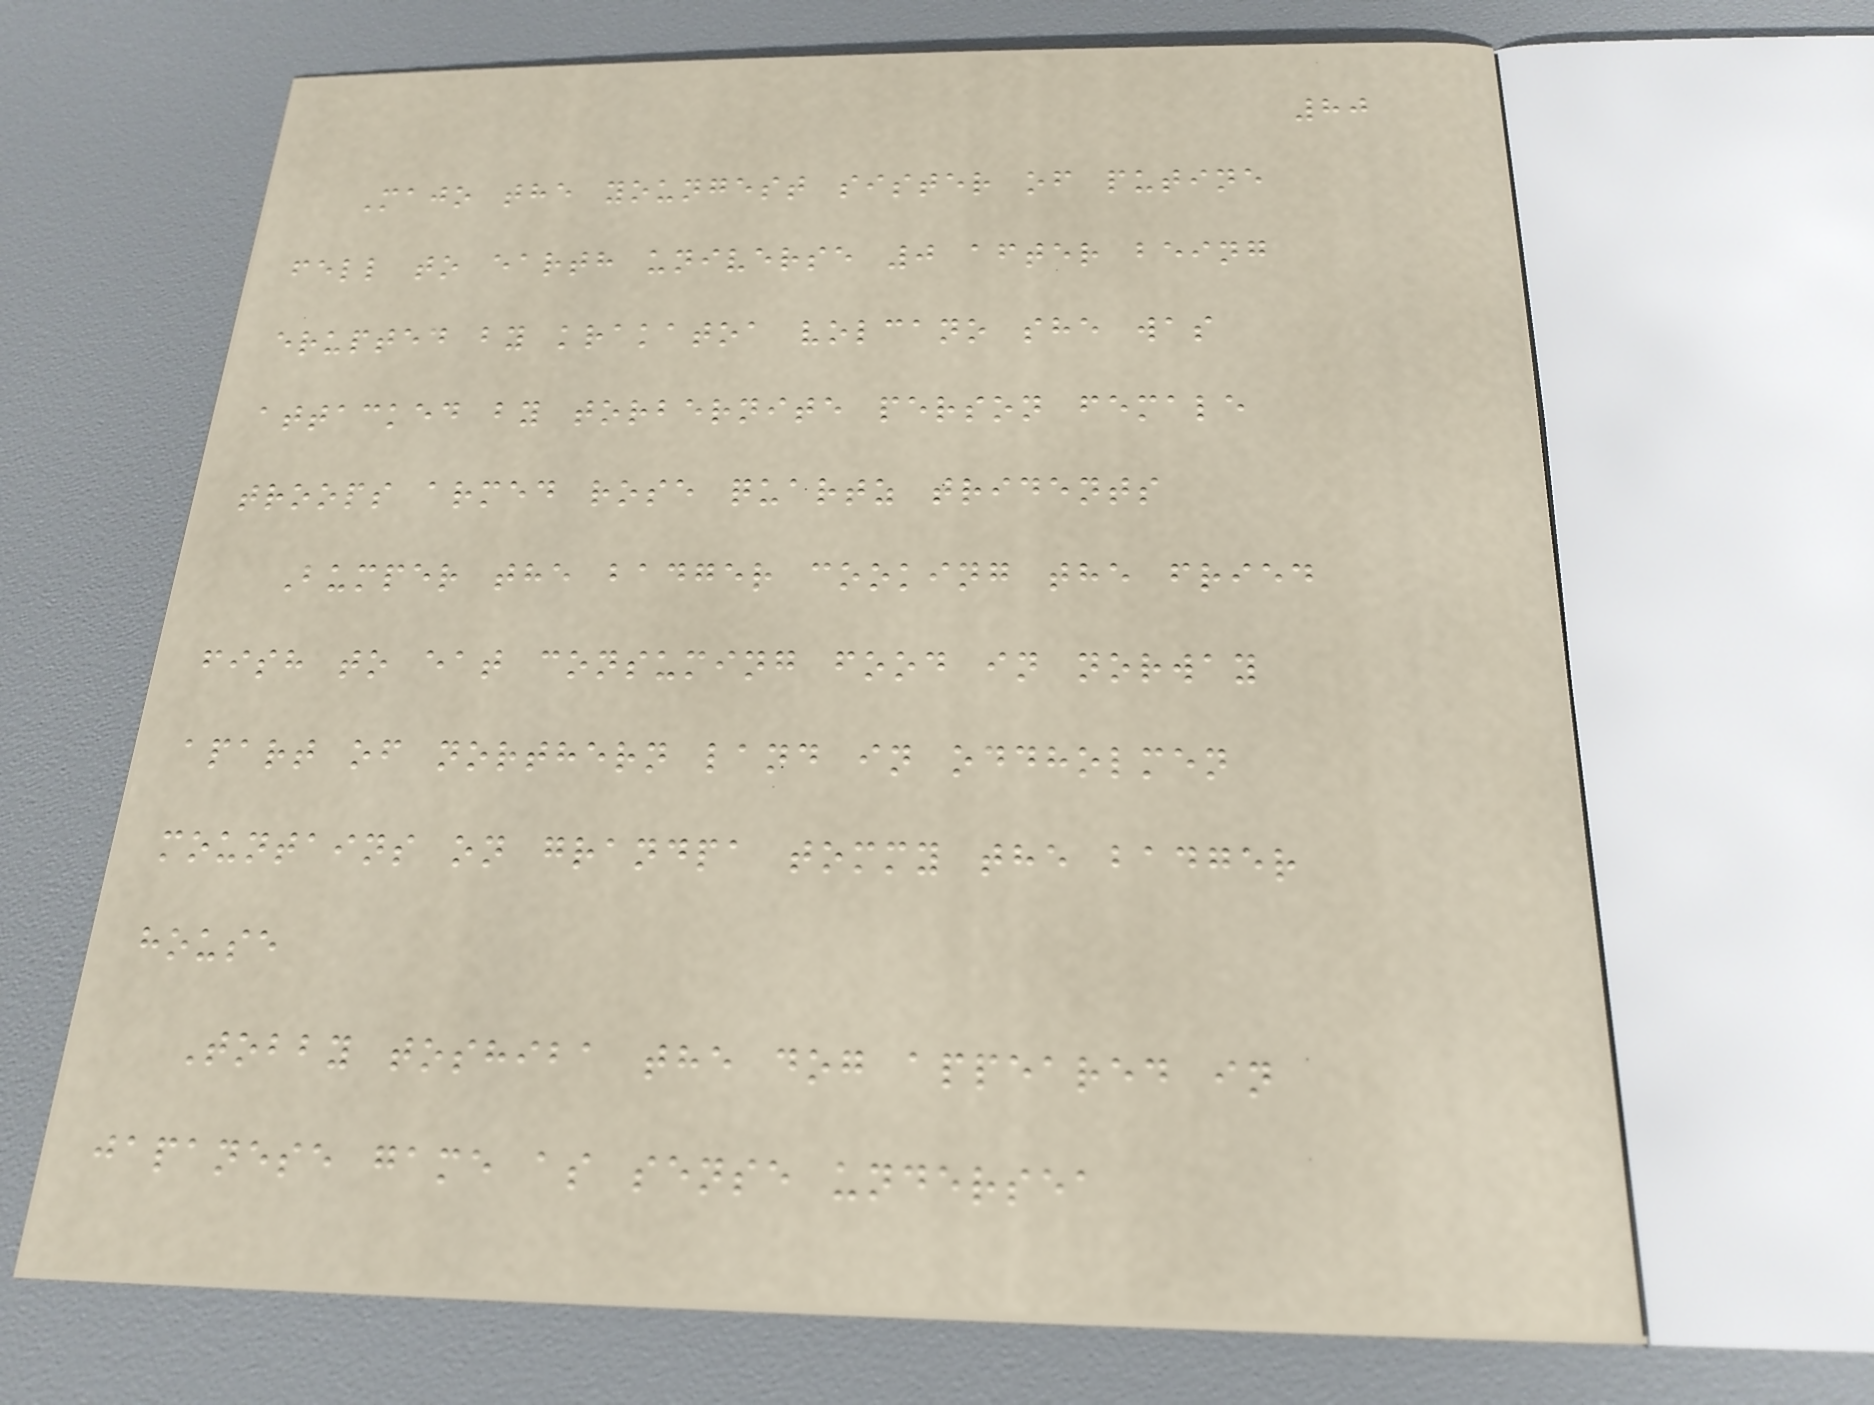80
Majo the youngest sister of putine
fell to earth universe 0 after being
erupted by krakatoa volcano she was
attacked by torbernite person female
troops armed rose quartz tridents
Bumper the badger cooking the fried
fish to eat consuming food in norway
apart of northern land in oddholmen
mountains on grandpa tommy the badger
house
Tobby toshiba the dog appeared in
japanese game as sense undersea
